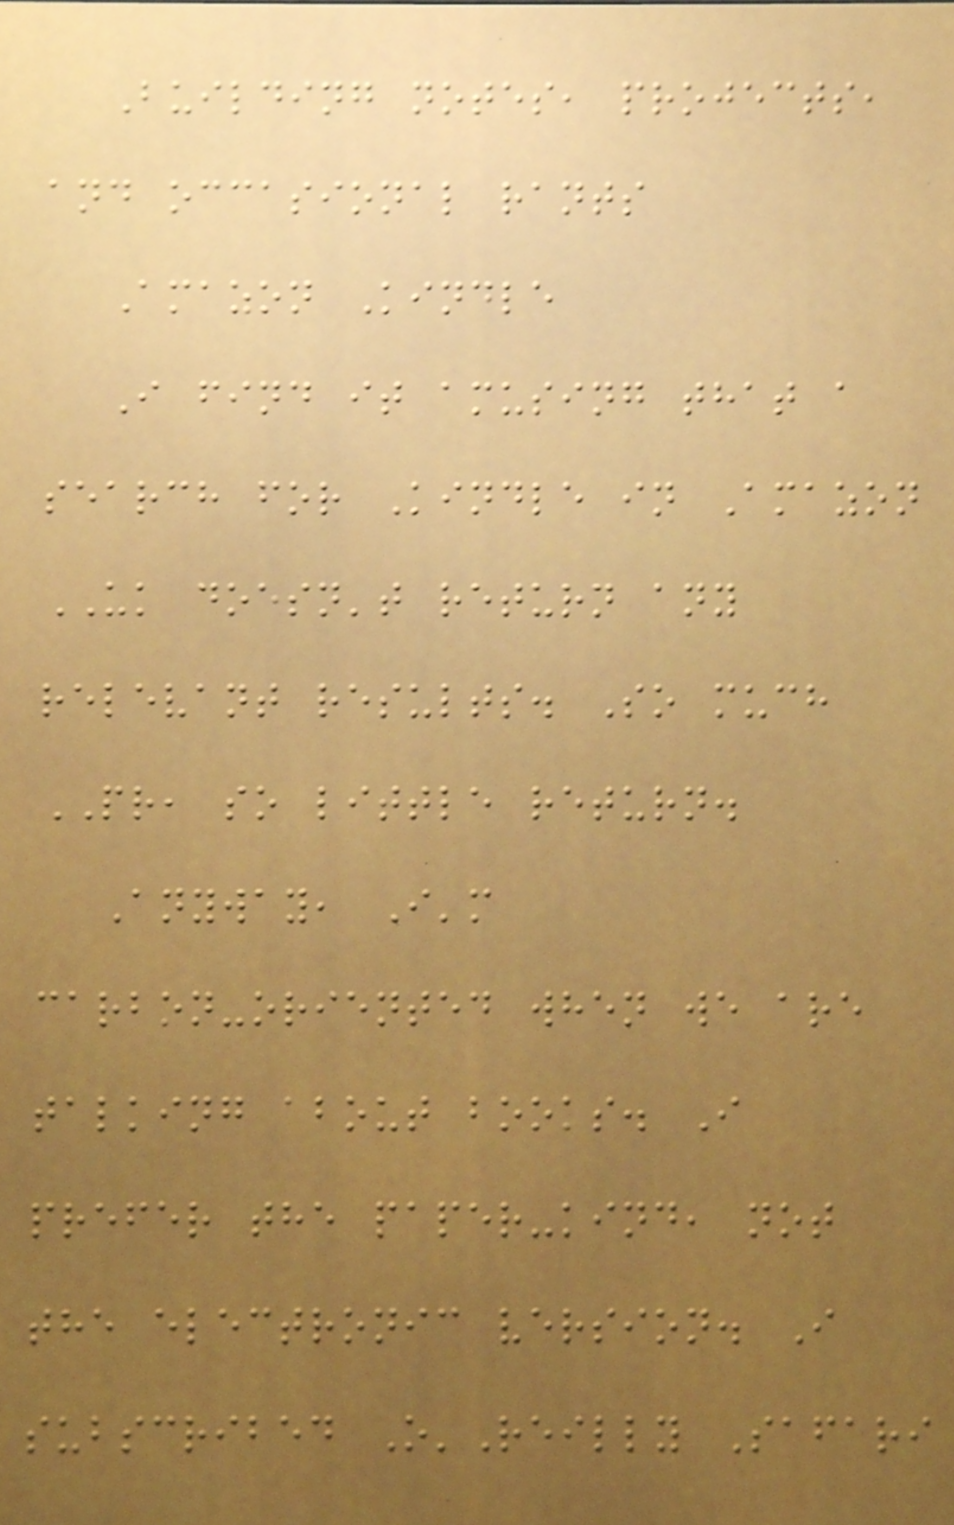Building notes, projects,
and occasional rants
Amazon Kindle
I find it amusing that a
search for Kindle in Amazon
UK doesn't return any
relevant results. So much
PR, so little return.
Anyway, I'm
carbon-oriented when we are
talking about books. I
prefer the paper-kind, not
the electronic version. I
subscribed O'Reilly Safari
